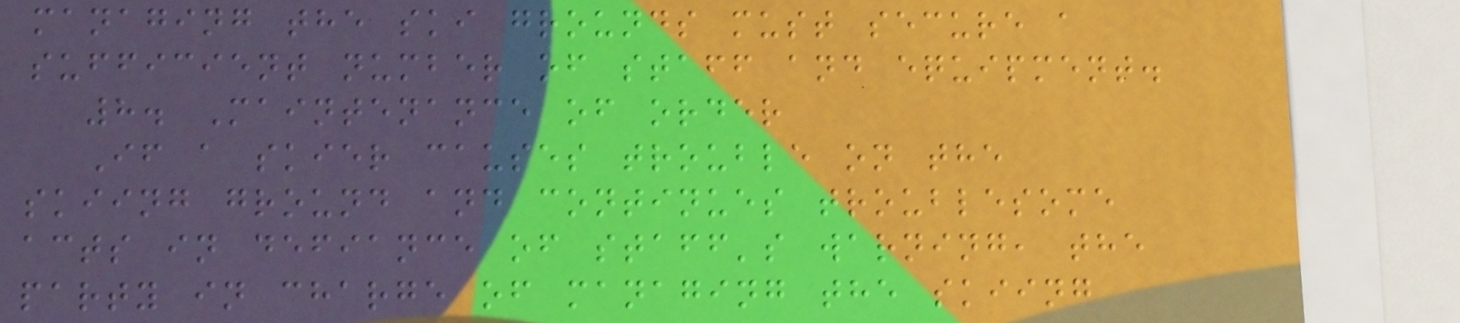managing the ski grounds must secure a
sufficient number of staff and equipment.
8. Maintenance of order
If a skier causes trouble on the
skiing ground and continues troublesome
acts in defiance of staff's warning, the
party in charge of managing the skiing
